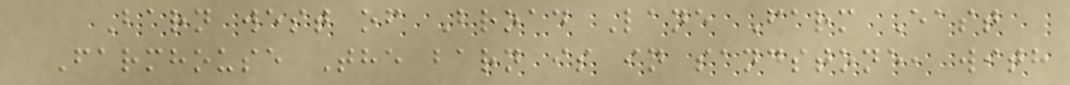Barn west of Broad Lane Farm East
Farmhouse The barn is in sandstone, with
